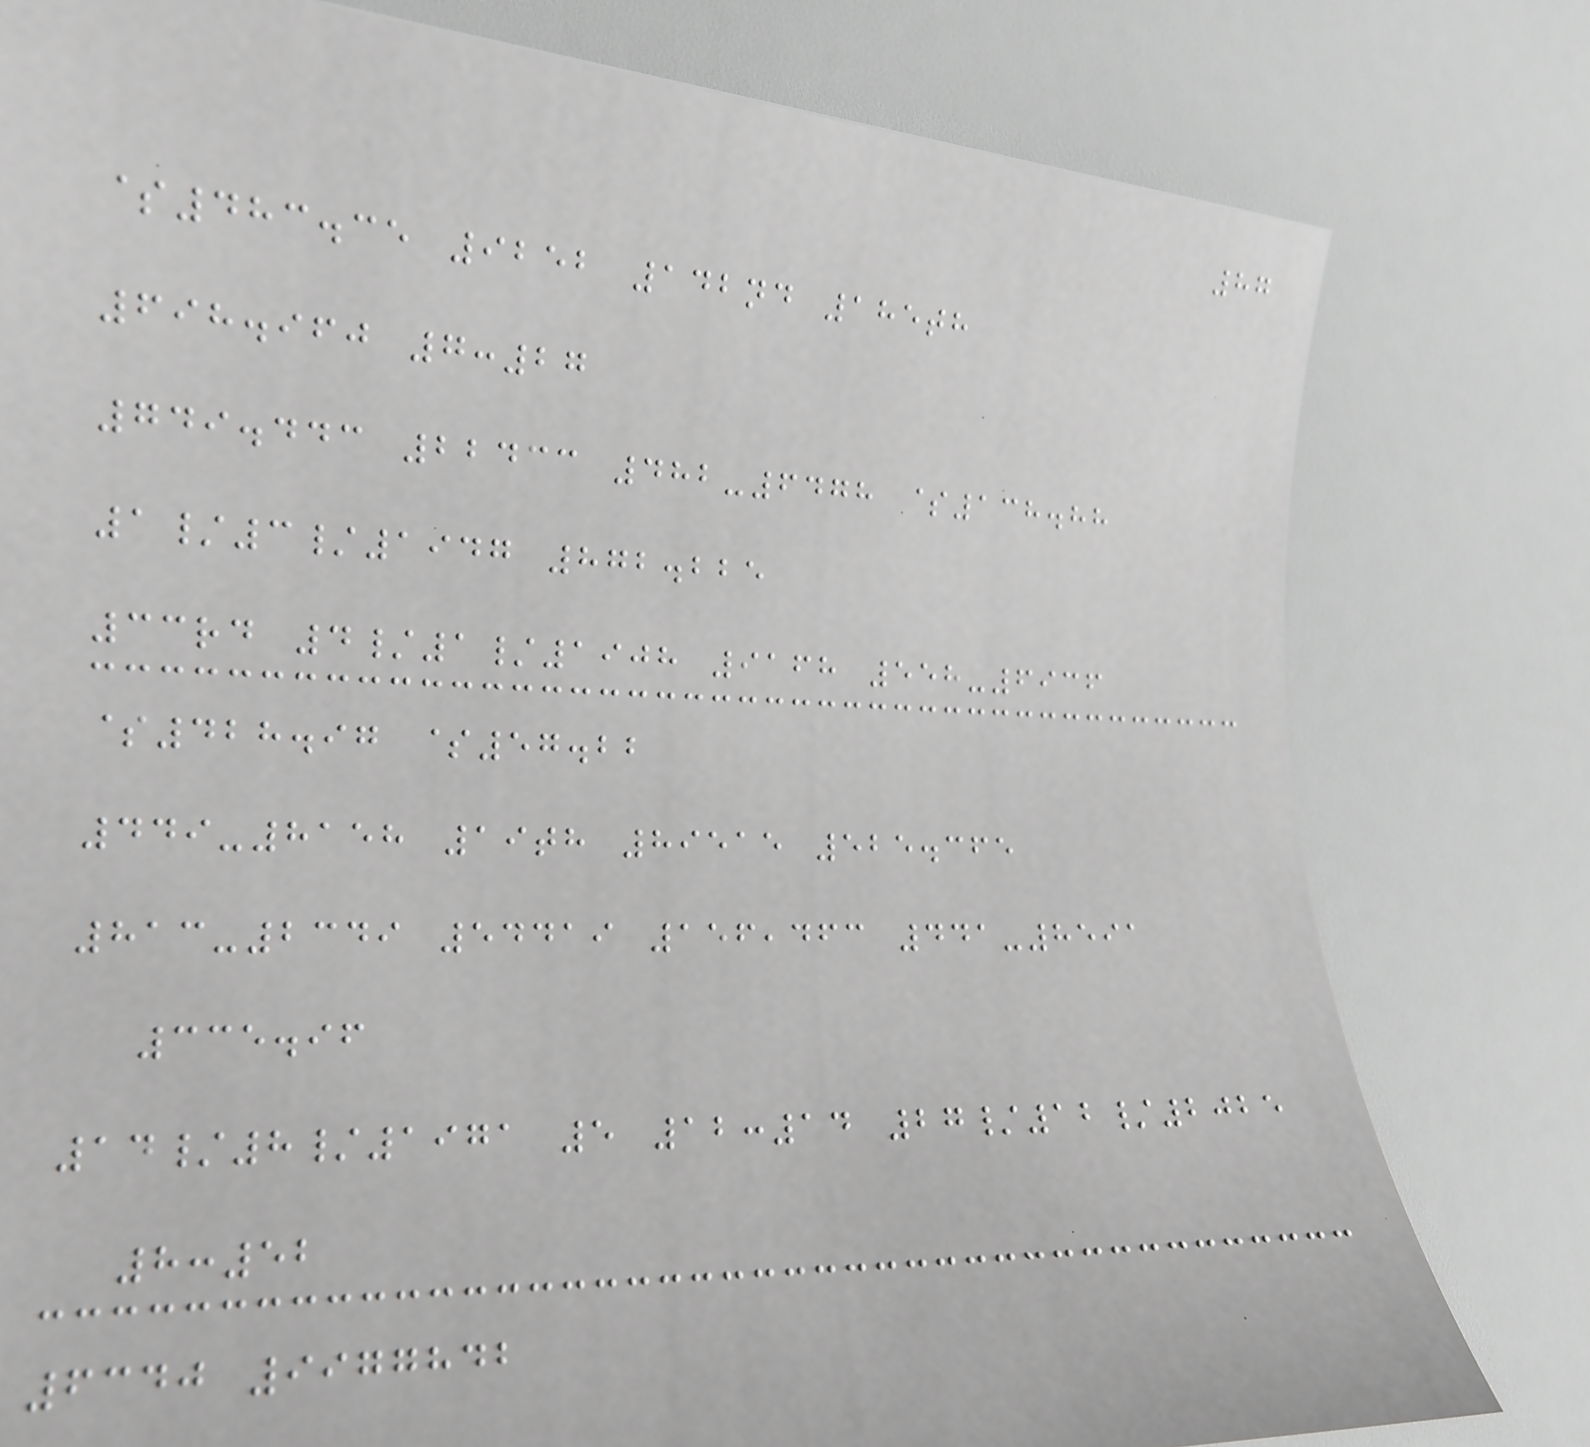87
$483.35 9252 142nd 185th
698.960 7:27
749.443 22433 482-6478 $138.88
1/3/1947 872.225
33rd 4/1/1908 9168 558-6936
$428.97 $57.22
449-8158 19th 89515 525.365
813-2349 54419 156,463 441-8591
335.96
14/8/1971 5 12:14 27/12/2025
8:52
6340 9977842
